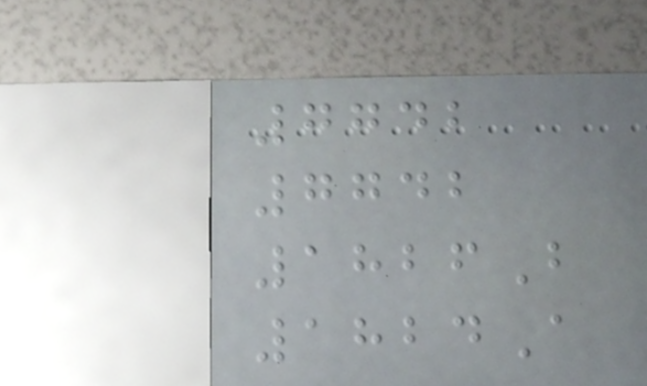7742
7742
1826B
1824A
